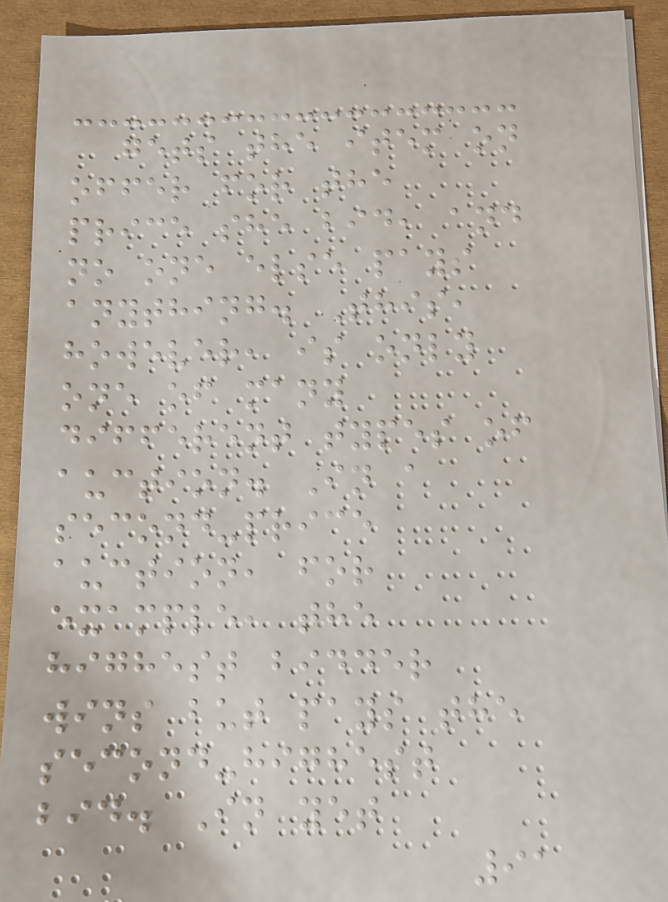gets the item on
offer for the
price she bid, and
no one else pays
anything. This,
however, is only
one of many
different types of
auction. In a
second-price
auction, for
example, the
highest bidder
wins but pays the
second-highest
bid. In yet
91
